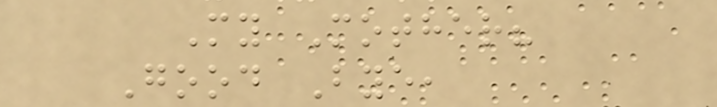My Mother?
Good Bye,
